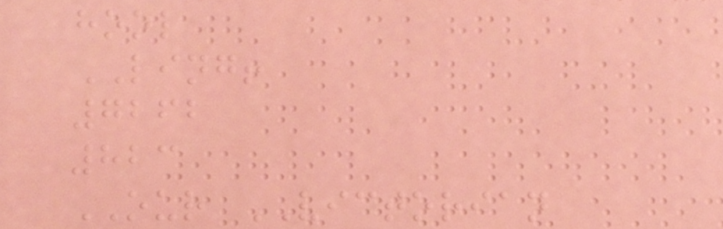hool
LING!
7262
823
OUR VICTORIAN
